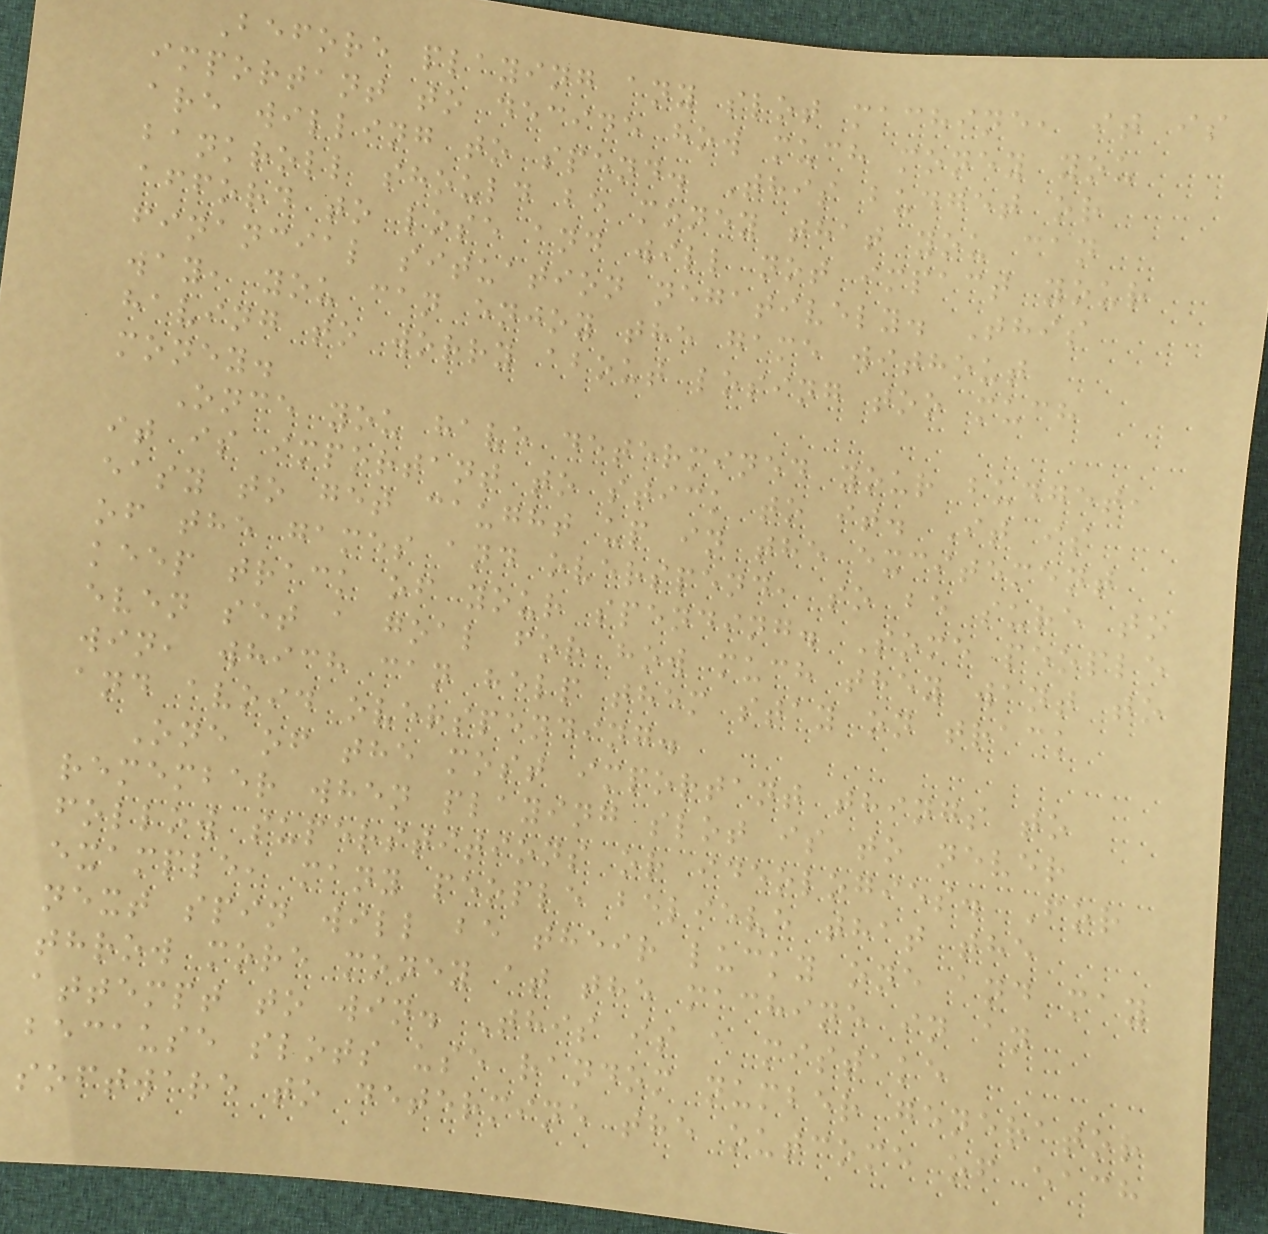Before playing any slot machine, it is
important to decide how much money you
are willing to spend. This budget or
bankroll should be money that you can
afford to lose and will not impact your
financial situation negatively. This
way, you can enjoy the game without
having to worry about losing too much
money.
Once you have determined your budget,
it is important to stick to it. It is
easy to get caught up in the excitement
of the games and overspend, so be sure to
keep track of your spending. Some people
even set a goal for how much they want to
win, which can help them stay on track
and avoid overspending.
One of the most important things to
remember when playing slot is to never
follow superstitions or ideologies. For
example, many people believe that the
next spin will be their lucky one and may
throw more money at the machine in an
attempt to win. This is a mistake
because slots use random number generator
software to determine the outcome of each
